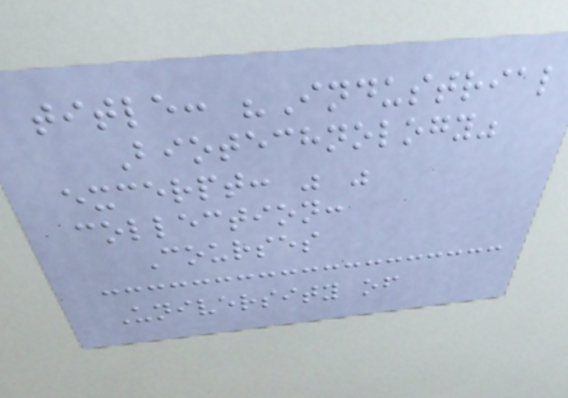title: "Industrial
Biotechnology"
excerpt: " "
collection:
Courses
University of
